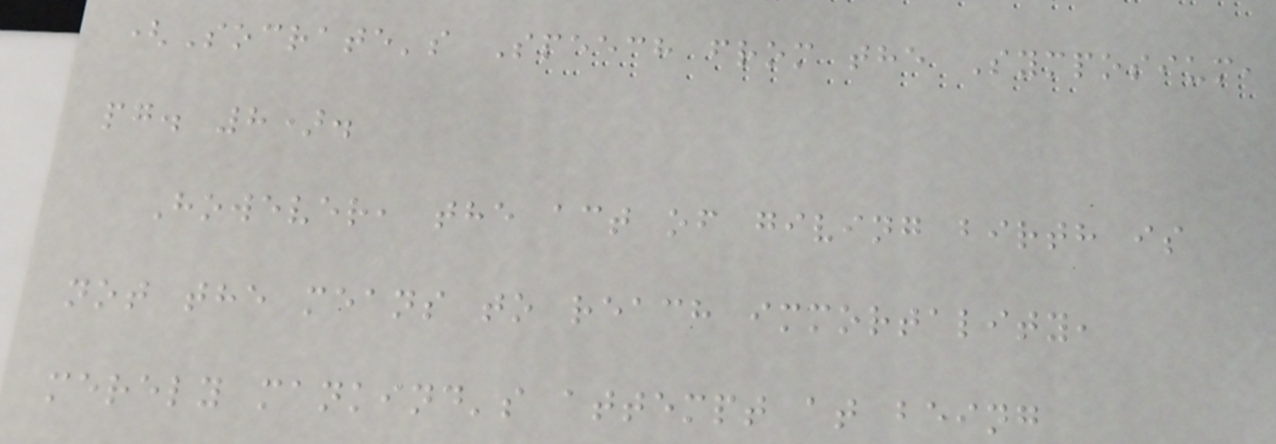(Socrate's Speech from the Symposium,
pg. 8).
However, the act of giving birth is
not the means to reach immortality,
merely mankind's attempt at being
